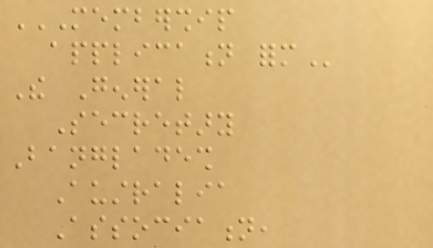MEMBERSHIP
APPLICATION FORM
The General
Secretary
Bangladesh
Australia
Association,
